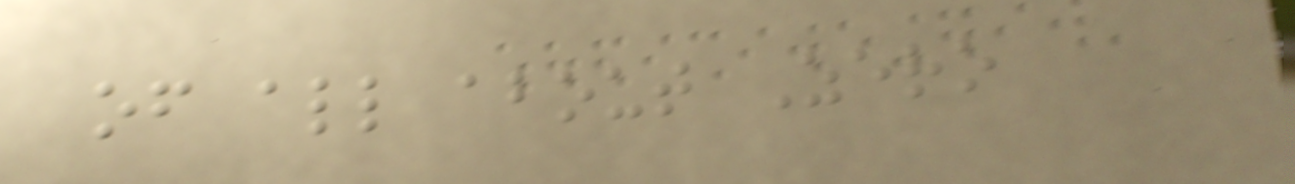of all about Zero
